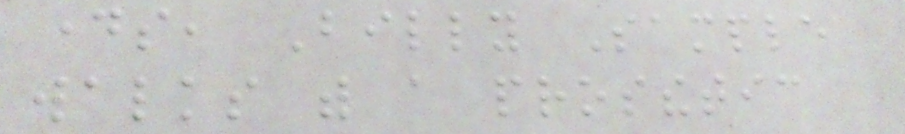days, Billy Sample
walks with a prosthetic
